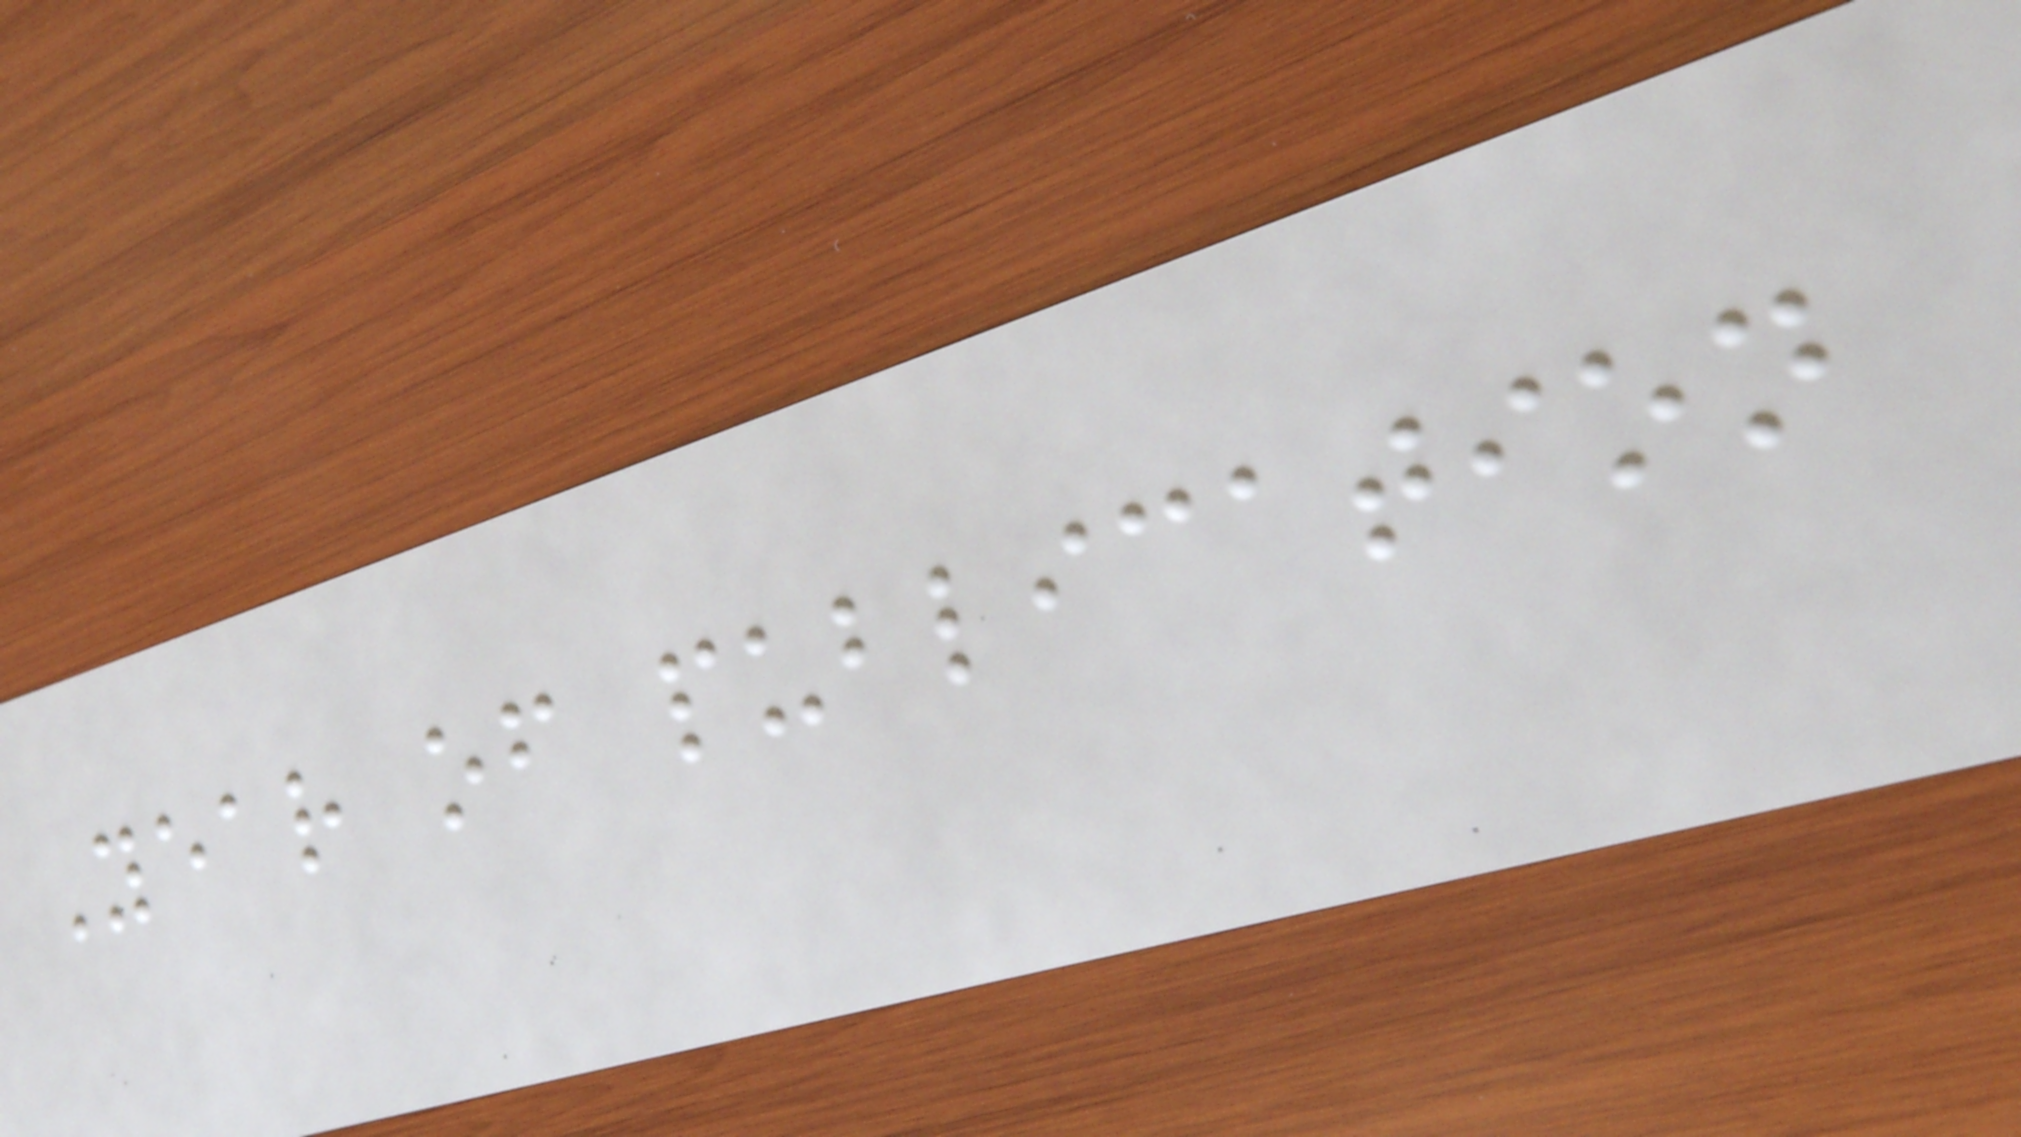Year of publication
